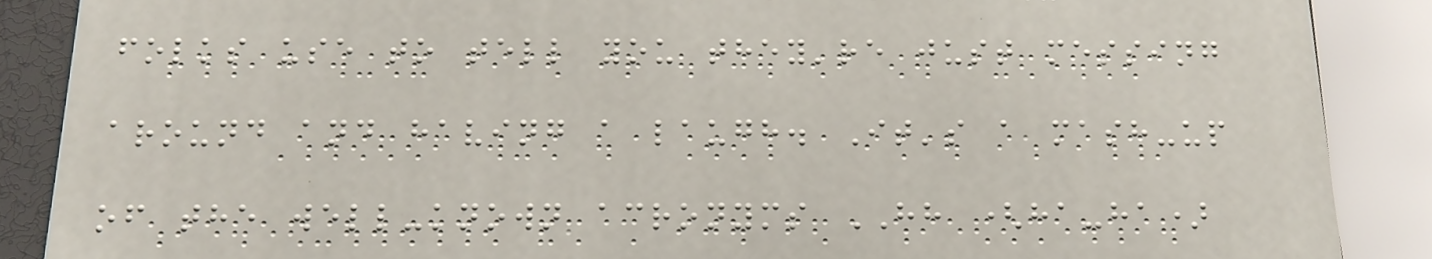folks use to tell you they're just messing
around and having a laugh. It's a mash-up
of the well-known acronyms HH (ha-ha)
